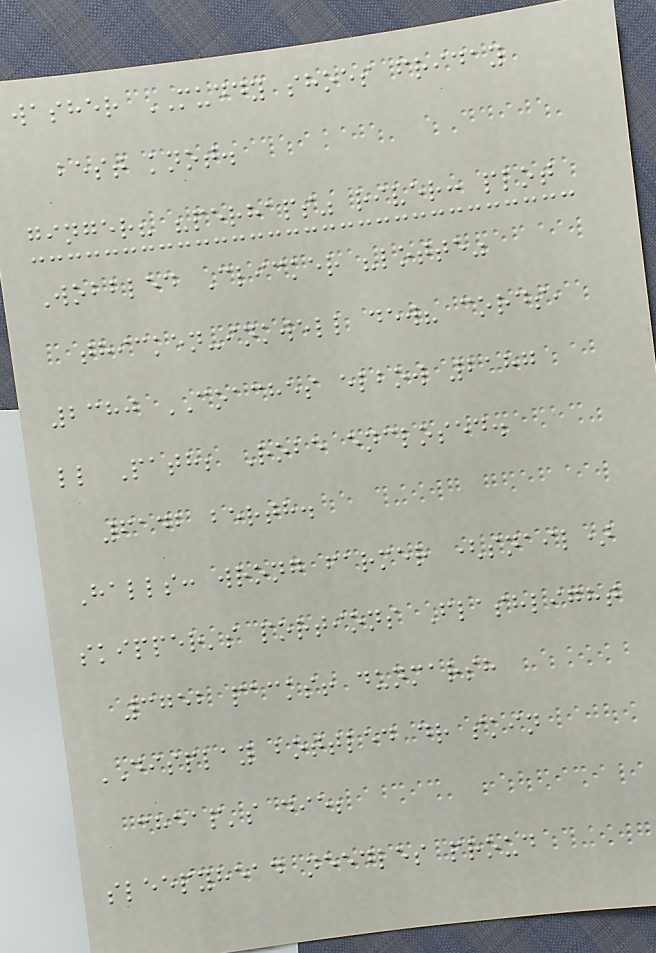washer MUDDY shoes friday
best knot.
ginger? "perhaps" river: plot
Wobbled Clicker "lotte"
thicken-inkwell dew? cords,
2380 COACHES elbow 2187
ll Path; Robe enclosed.
6142 berth.
Halls: wrong farmer (snail)
skipper's portions Flashlight
3752 packs! dunmarsh
DISPLAY bottled dr skin
cheap's die;
sleepyhead needles proud
